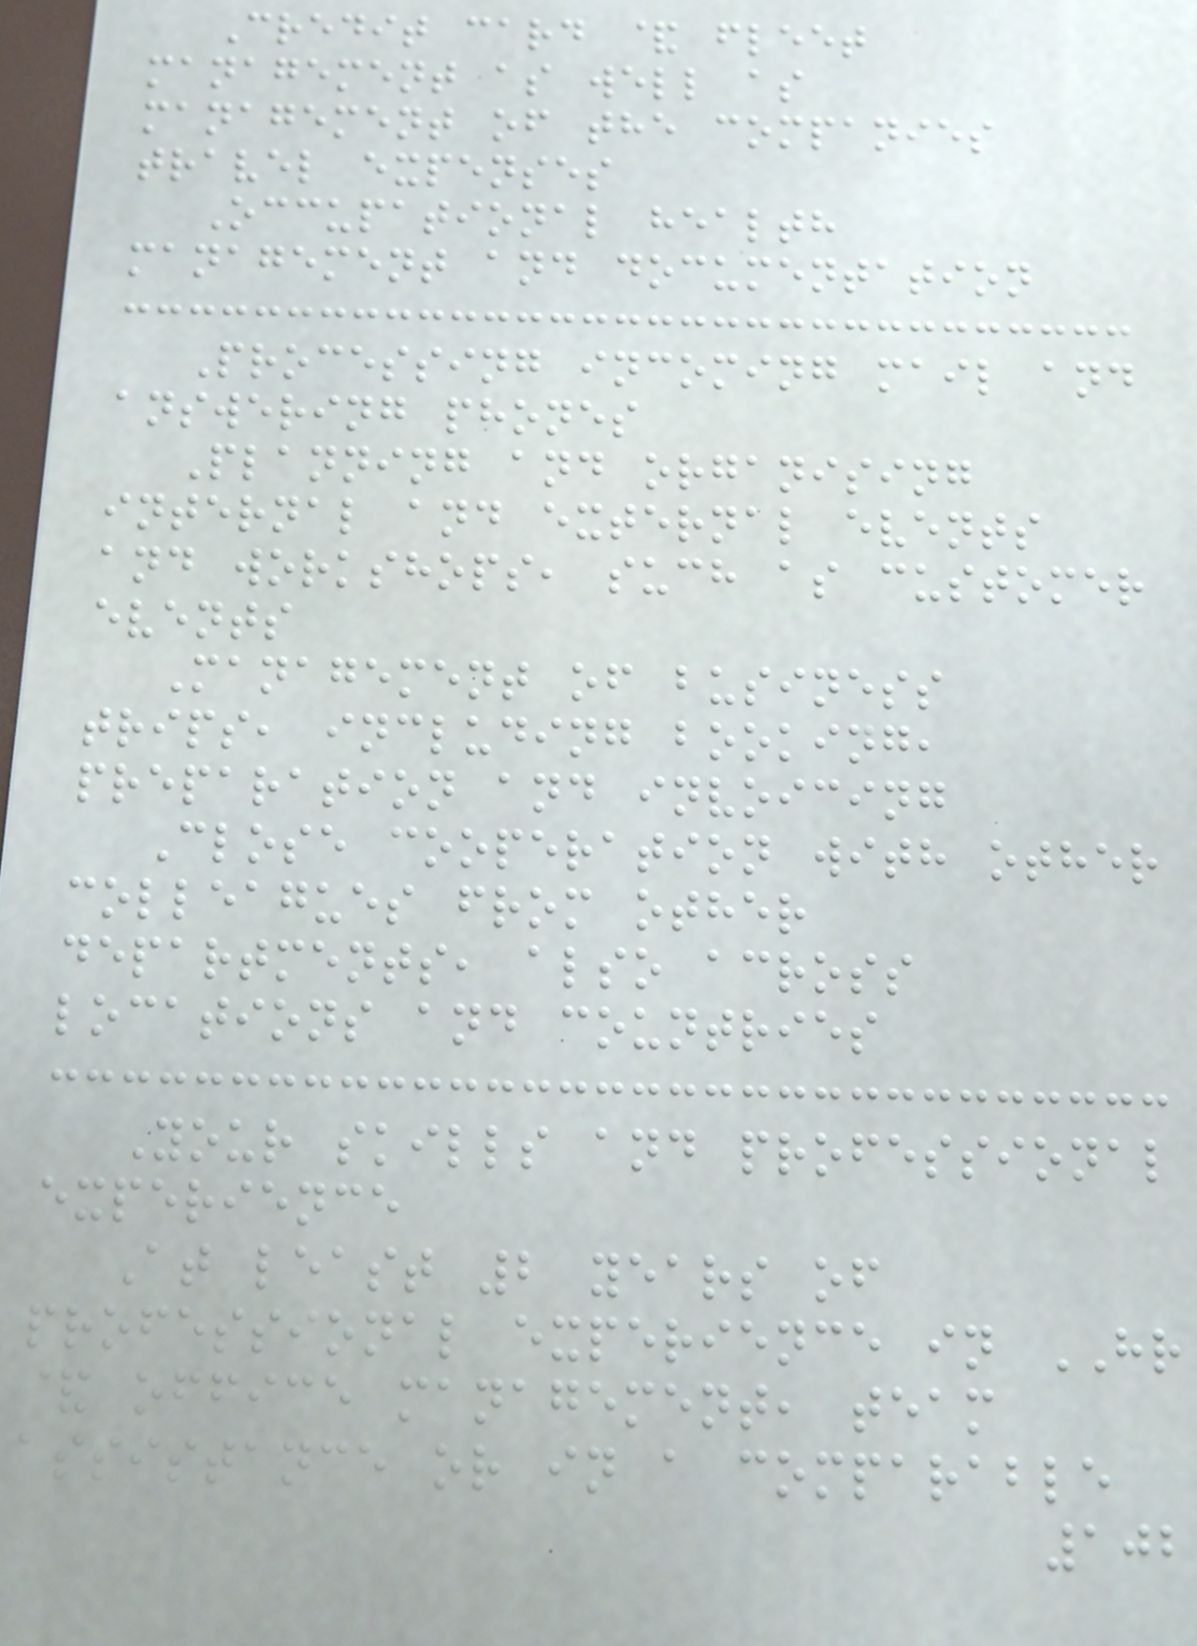Credit card & fleet
management as well as
management of the companies
travel expenses
Occupational health
management and documentation
Processing incoming mail and
answering phones
Planning and organising
internal and external events
and workshops, such as customer
events
Management of business
trips, including booking,
preparation and invoicing
Close cooperation with other
colleagues from other
departments, also across
locations and countries
Your skills and professional
experience
At least 2 years of
professional experience in HR
& office management, team
assistance or in a comparable
102
